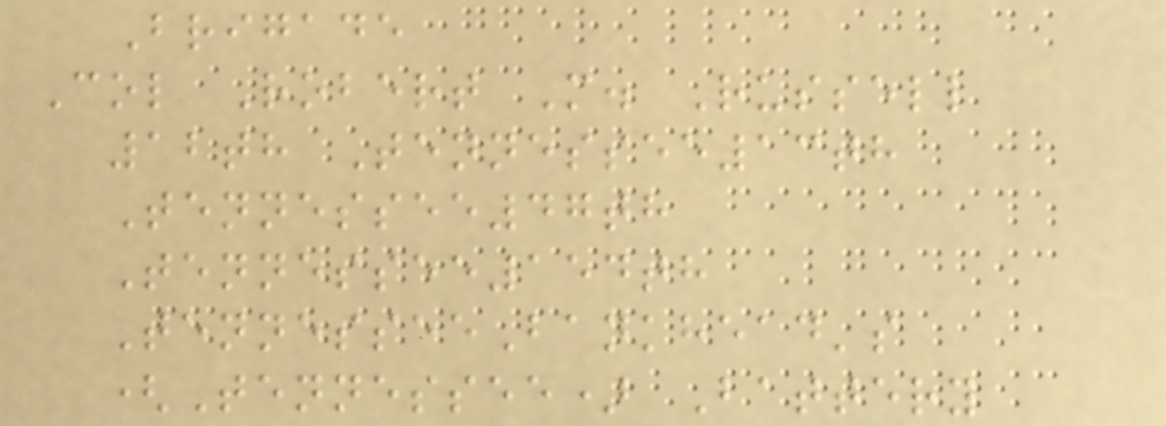Brigade
Col Robert M. Russell
12th Tennessee13th
Tennessee47th
Tennessee154th
TennesseeBankhead's
(Tennessee) Battery
